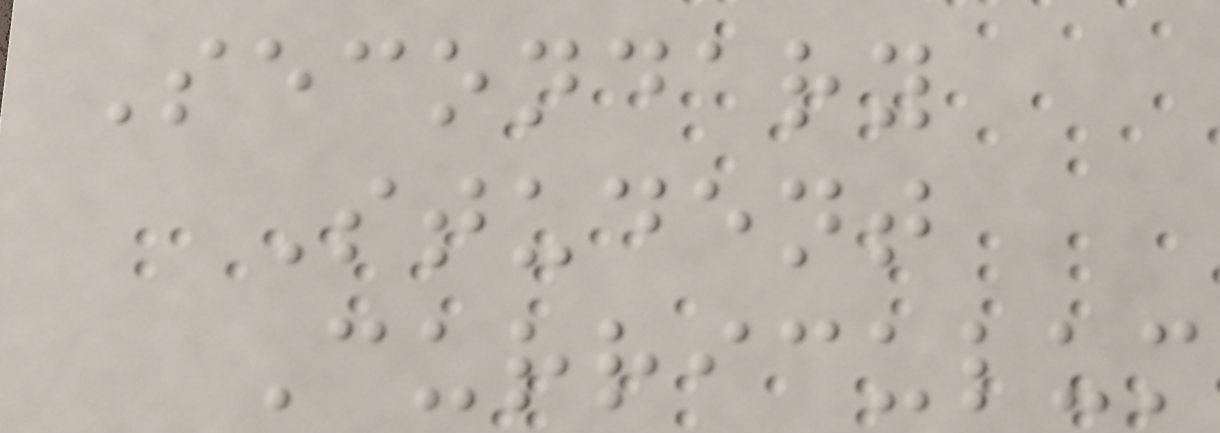Secondary
Student
Curriculum
